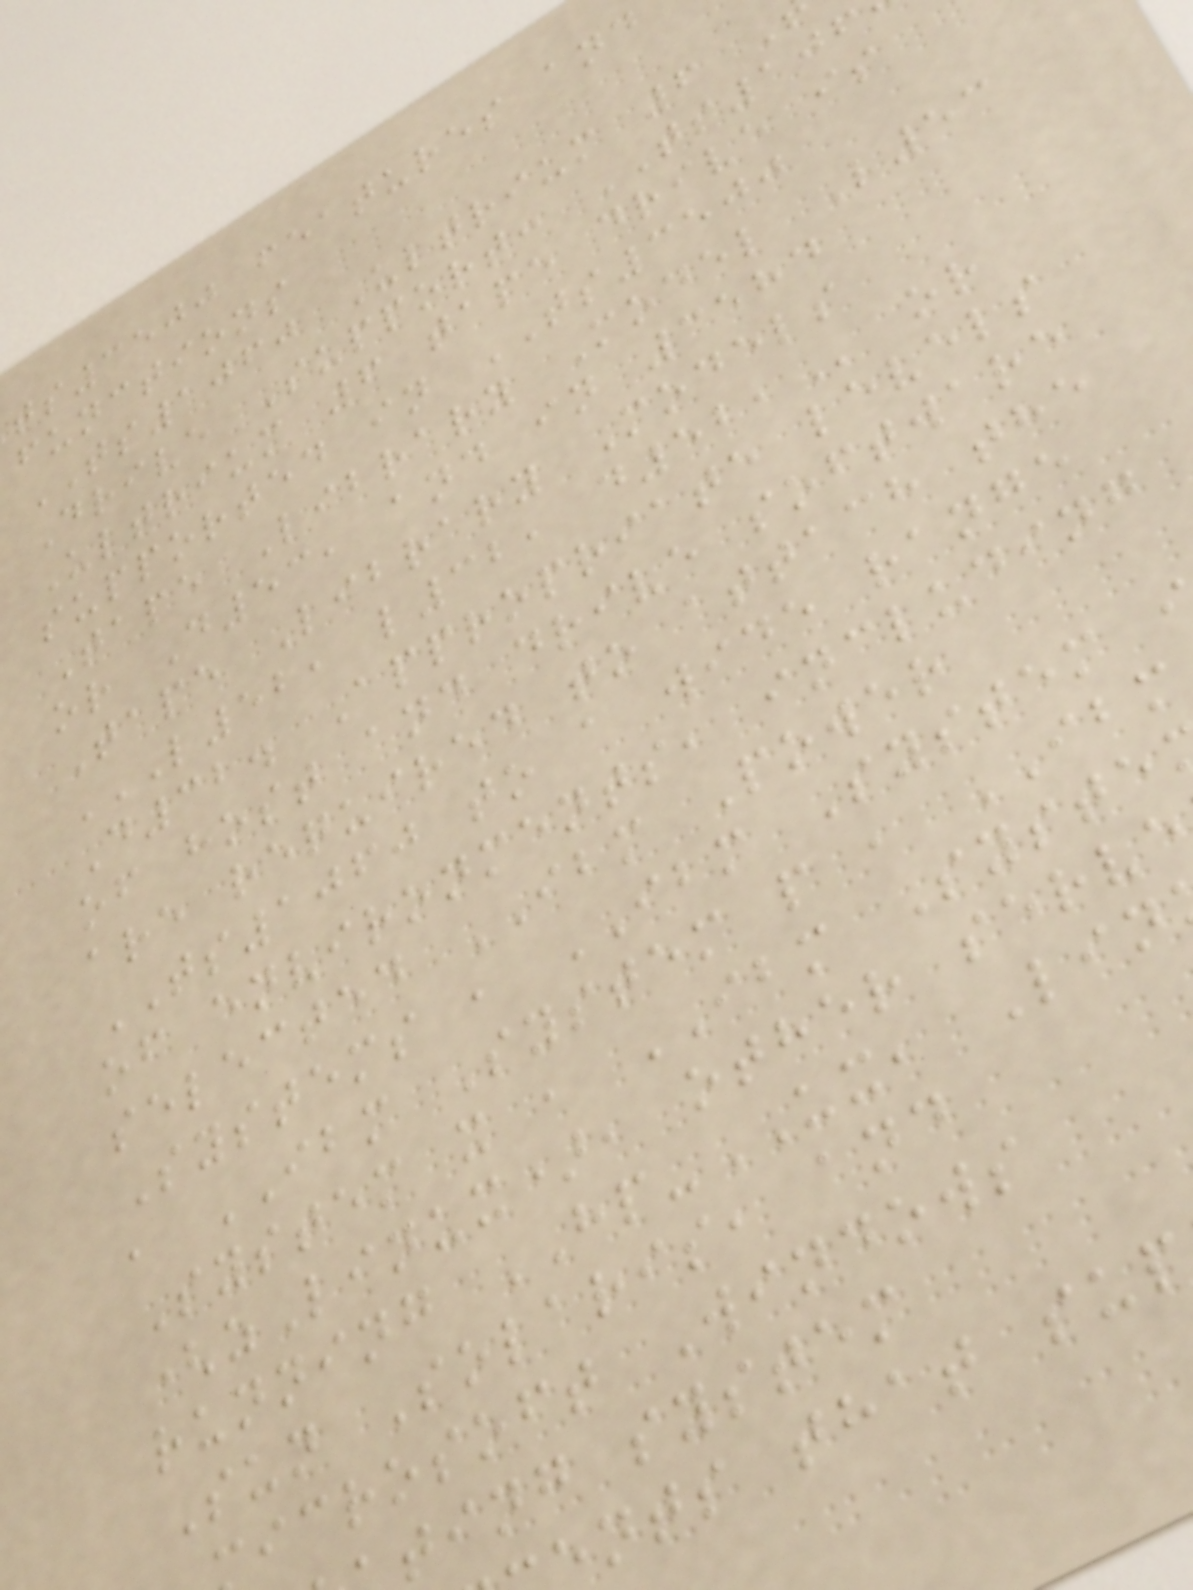ts3500 features and
functions
TS1060 Ultrium 6
Drive Support: TS106
Ultrium 6 tape drive is
supported in TS3500
Tape Library Model L53
or D53, and in 3584
Tape Library Models
L52, L32, D52, or
D32. Appropriate levels
of host and drive software
are required to attach the
TS1060 to a wide range
of environments, including
selected IBM Power
Systems , IBM System
, IBM System p , IBM
System x , IBM Syste
(zLinux), other serve
running HP-UX, Lin
Sun Solaris, and
icrosoft Windows
ting system
nts that sup
